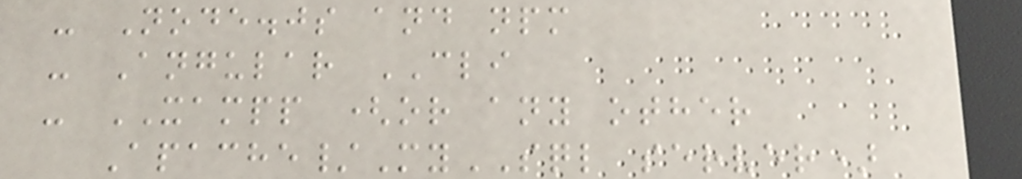- Node.js and npm
- Angular CLI
- XAMPP (or any other
Apache/MySQL server)
